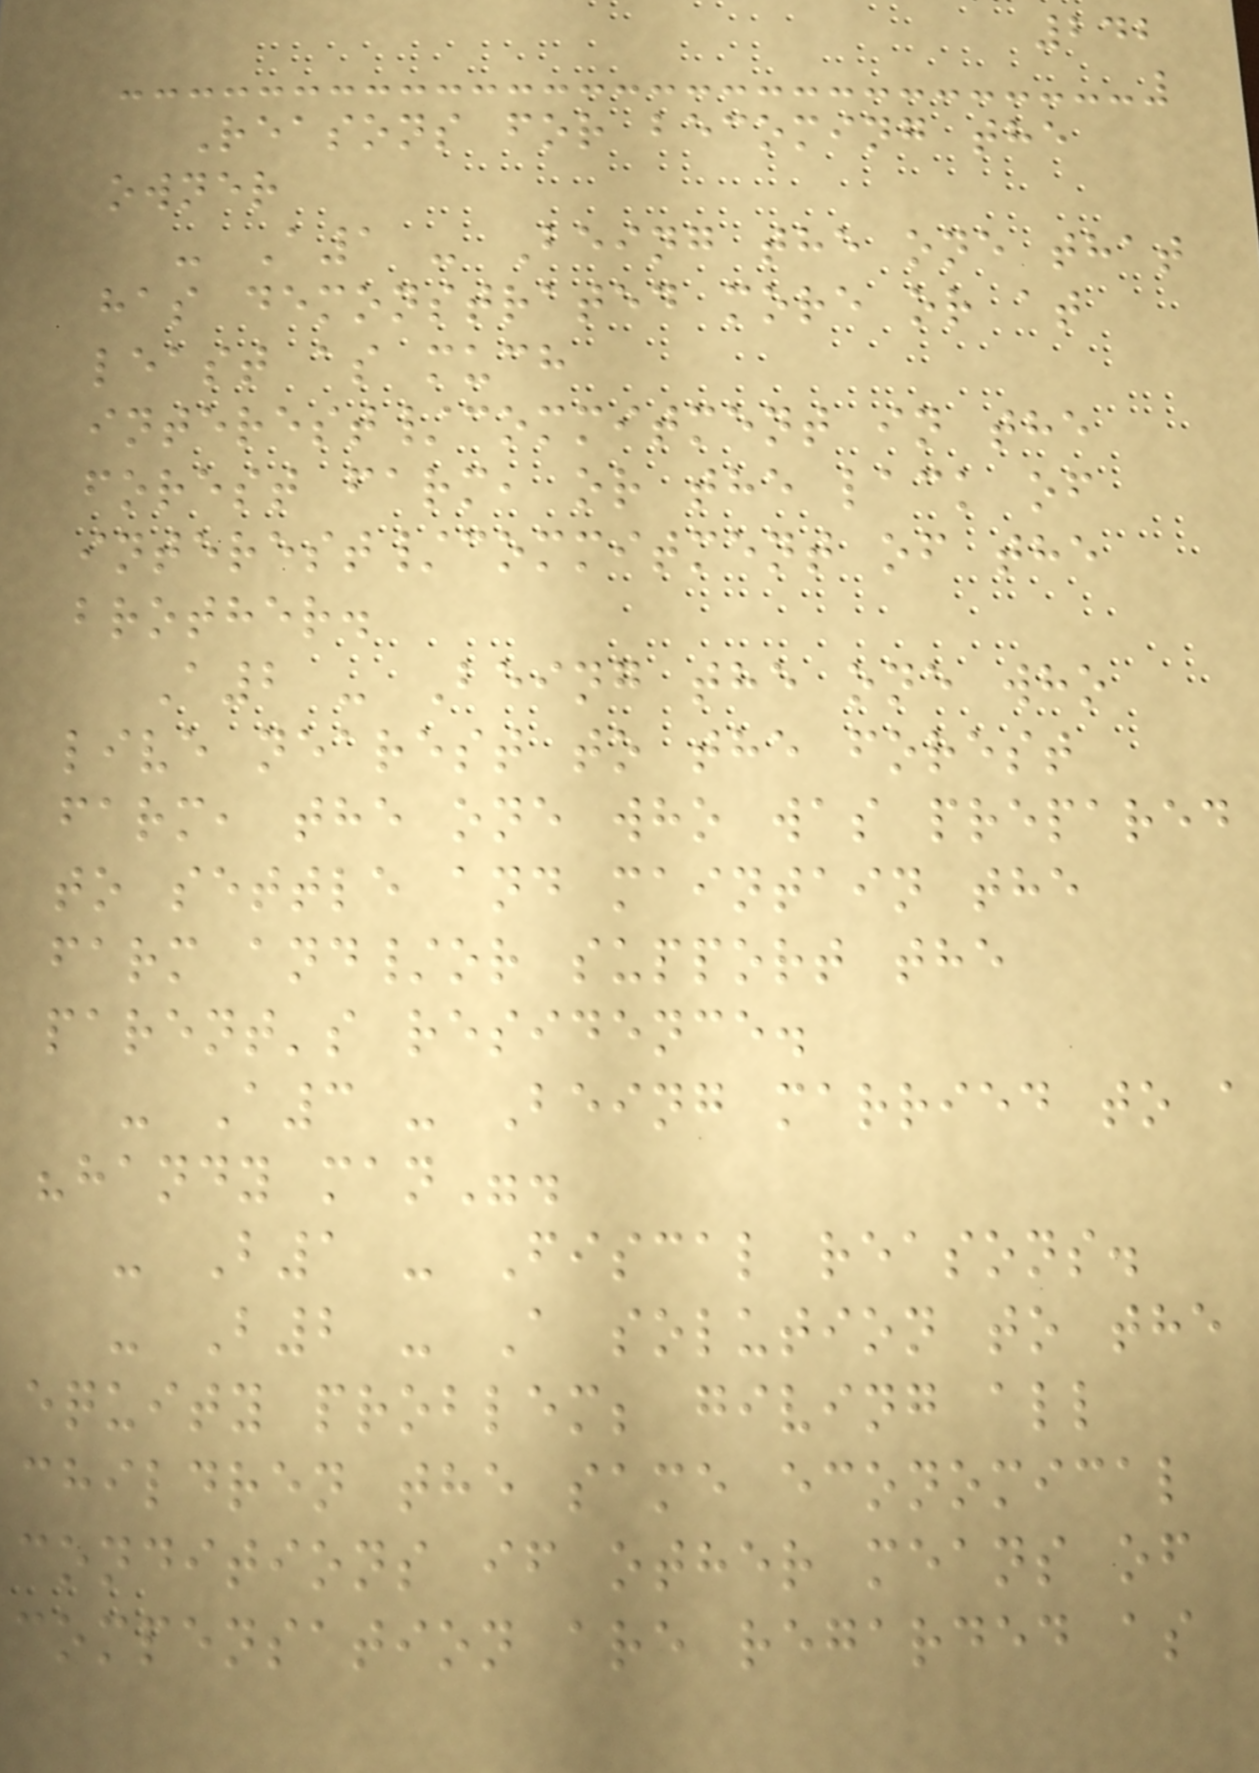242
Reasons for becoming the
owner
- A1 - Being the one that
has demonstrated more or at
least as much
interest/commitment in the
forest farm, or the lack of
interest/commitment of the
brother.
A2 - Being the one who
live nearest to the forest
farm, the one who was prepared
to settle and maintain the
farm and/or support the
parent's residence.
- A3 - Being married to a
"handy man".
- B1 - Fiscal reasons.
- B2 - A solution to the
equity problem; giving all
children the same economical
conditions if other means of
compensation are regarded as
